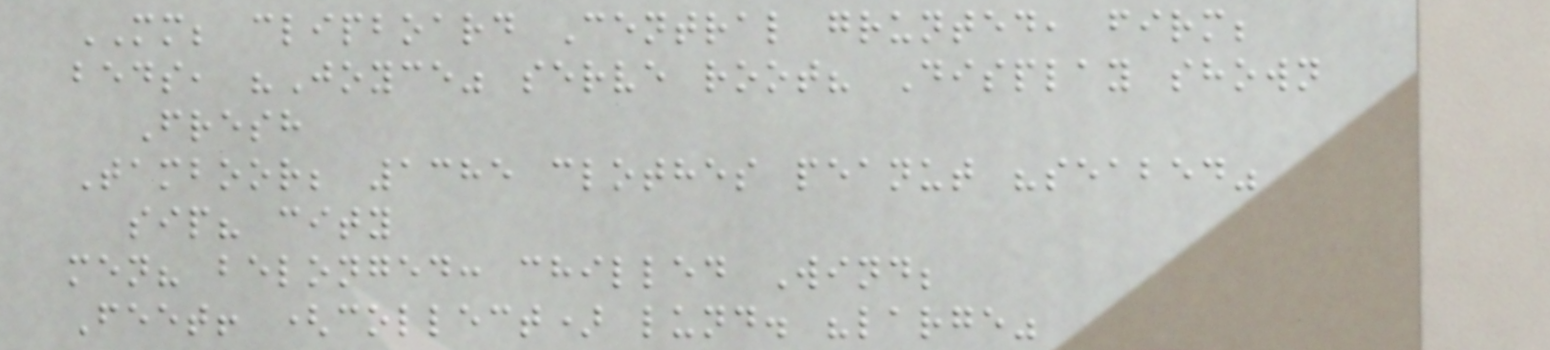MM; clipboard Central grunted, firm;
beds, "Joyce" serve root? Display shown
Fresh
Tamboor; 1385 clothes peanut "seabed"
sip? city
men? belonged: chilled Wind;
Feet! (collect) lund. "large"
